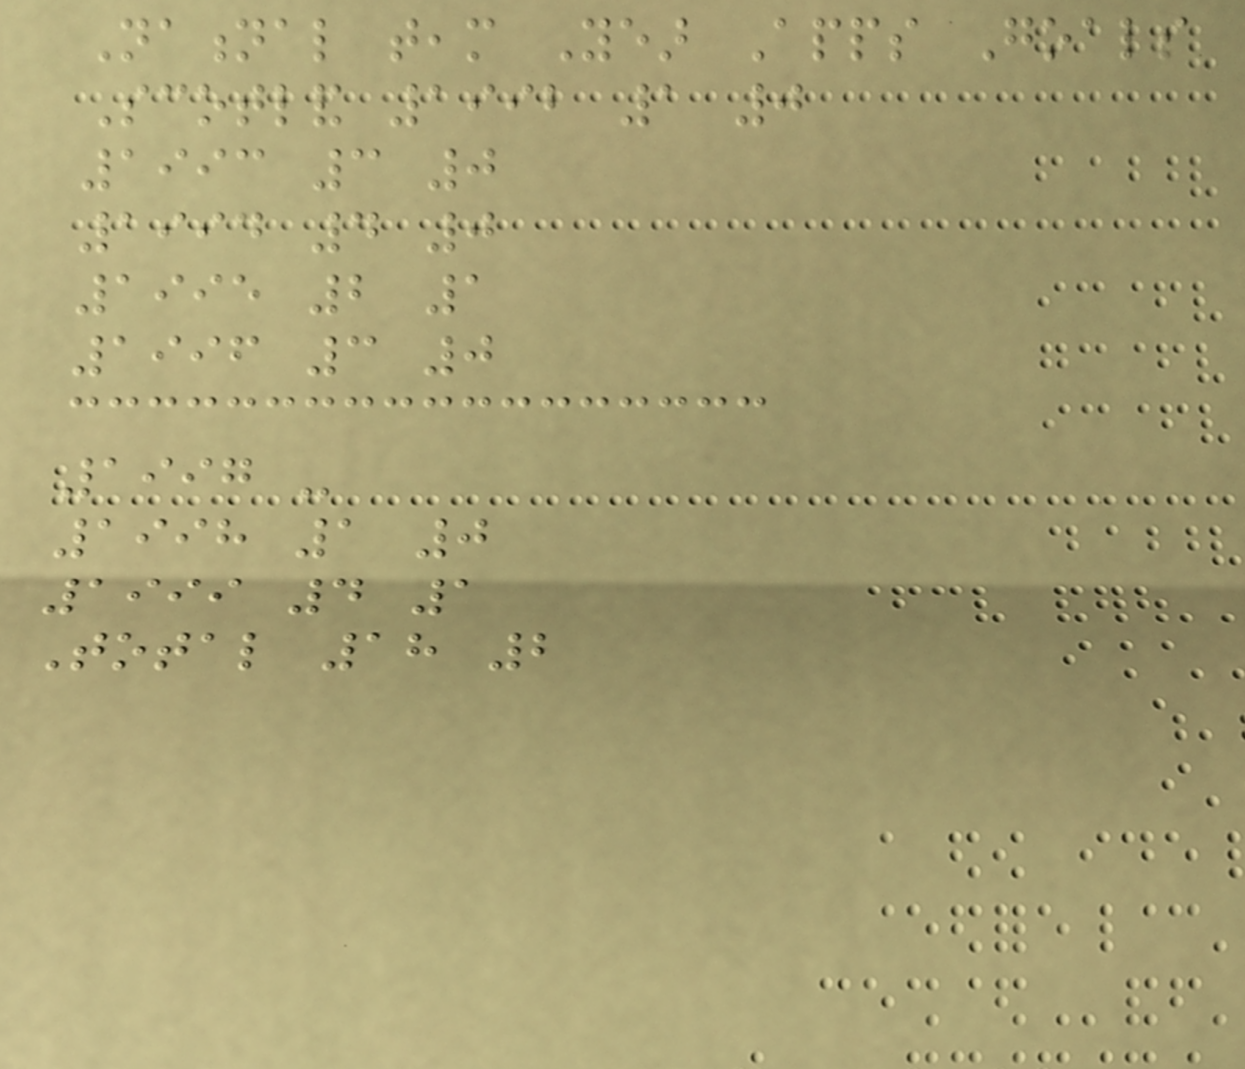National team Year Apps Goals
Scotland 1992 1 0
1993 3 0
1994 4 0
1995 2 1
1996 3 0
1997 -
1998 1 0
1999 4 1
Total 18 2
